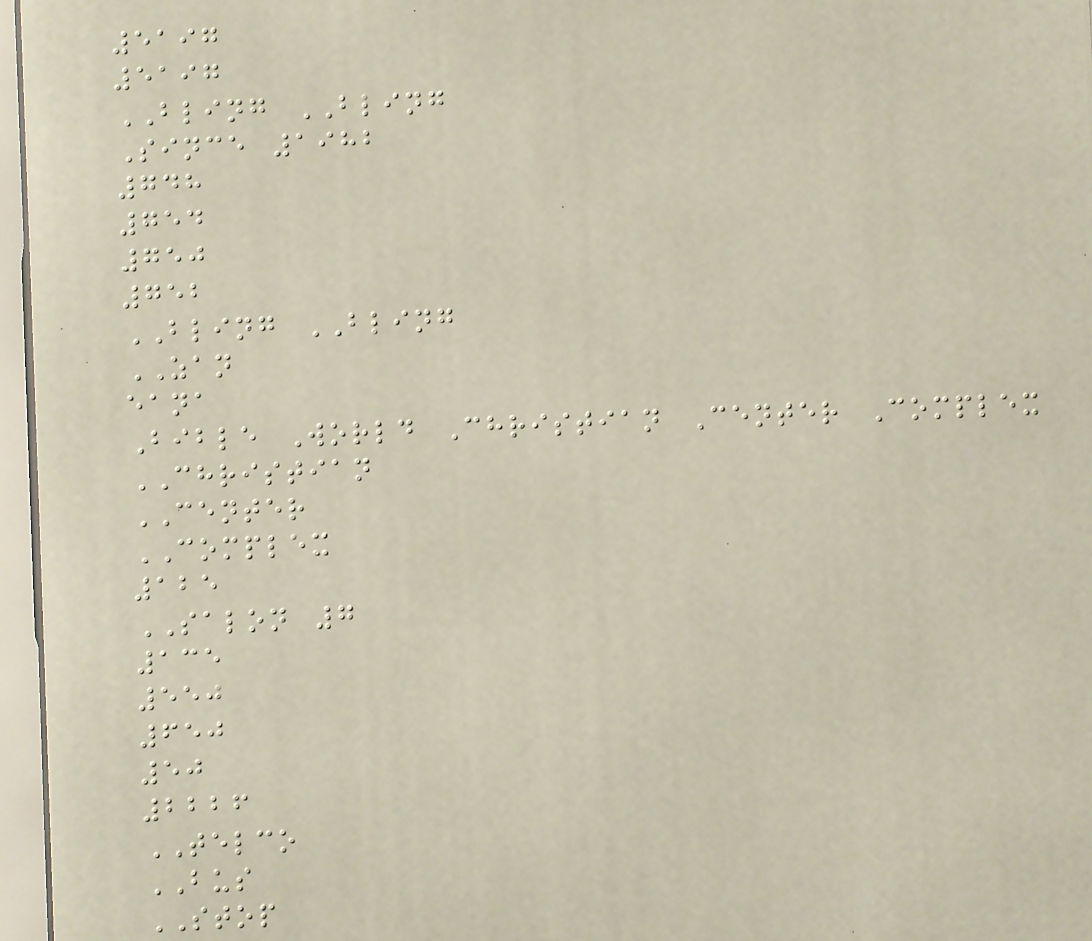5197
5197
BLING BLING
Since 1982
748
754
750
752
BLING BLING
ZAN
eana
Bible World Christian Center Complex
CHRISTIAN
CENTER
COMPLEX
125
SALON 7
135
550
650
50
2226
TELCO
BUS
STOP
